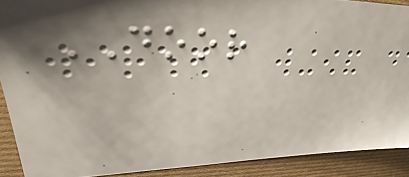DOOR
